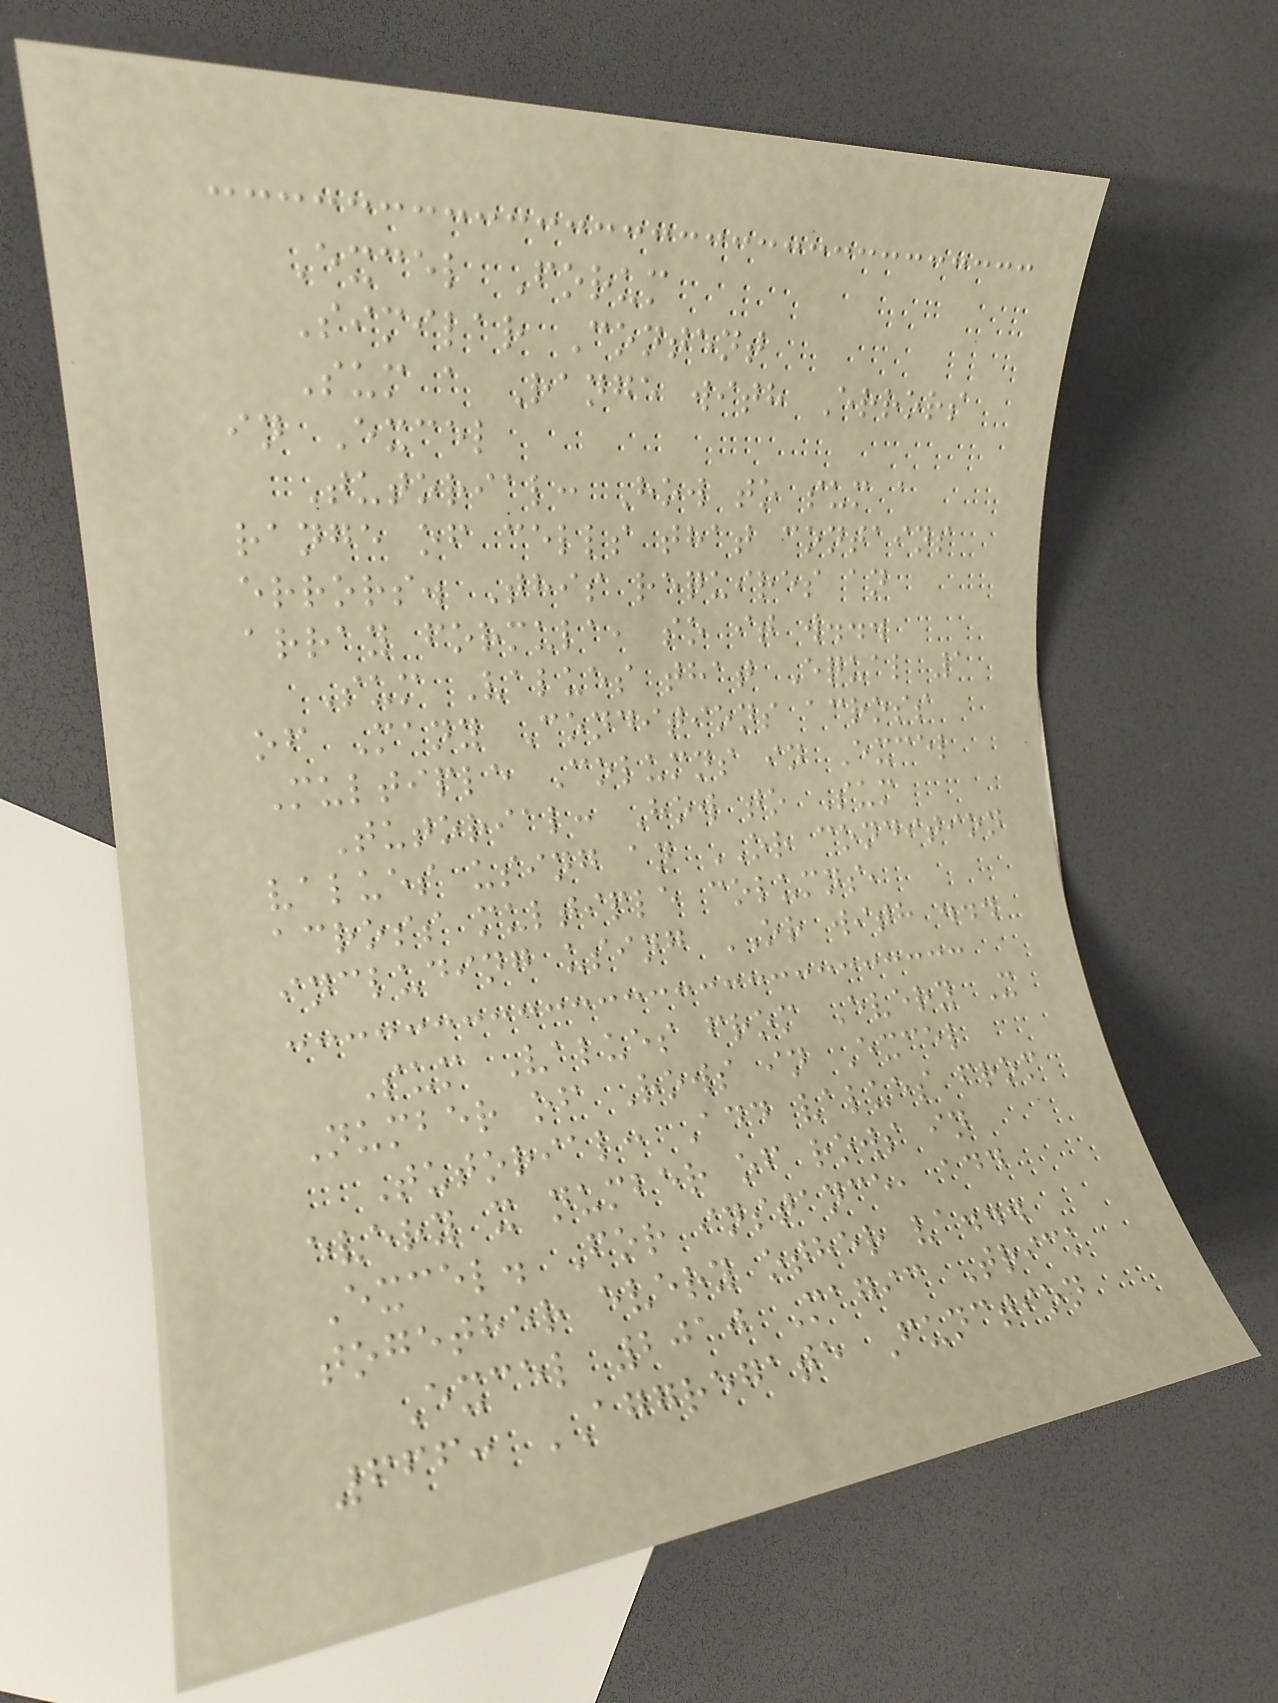Excel Forum
Similar Content
Sum a Range with Errors
in Excel
Tutorial: How to sum a
range of cells that contains
errors. This requires an
array formula, so it w...
Sum Values that Equal 1
of Many Conditions across
Multiple Columns in Excel
Tutorial: How to Sum
values using an OR condition
across multiple columns,
including using OR with ...
Sum Values from Every X
Number of Rows in Excel
Tutorial: Add values from
every x number of rows in
Excel. For instance, add
together every other va...
Excel 2010 Magic Trick
666: AGGREGATE Function
